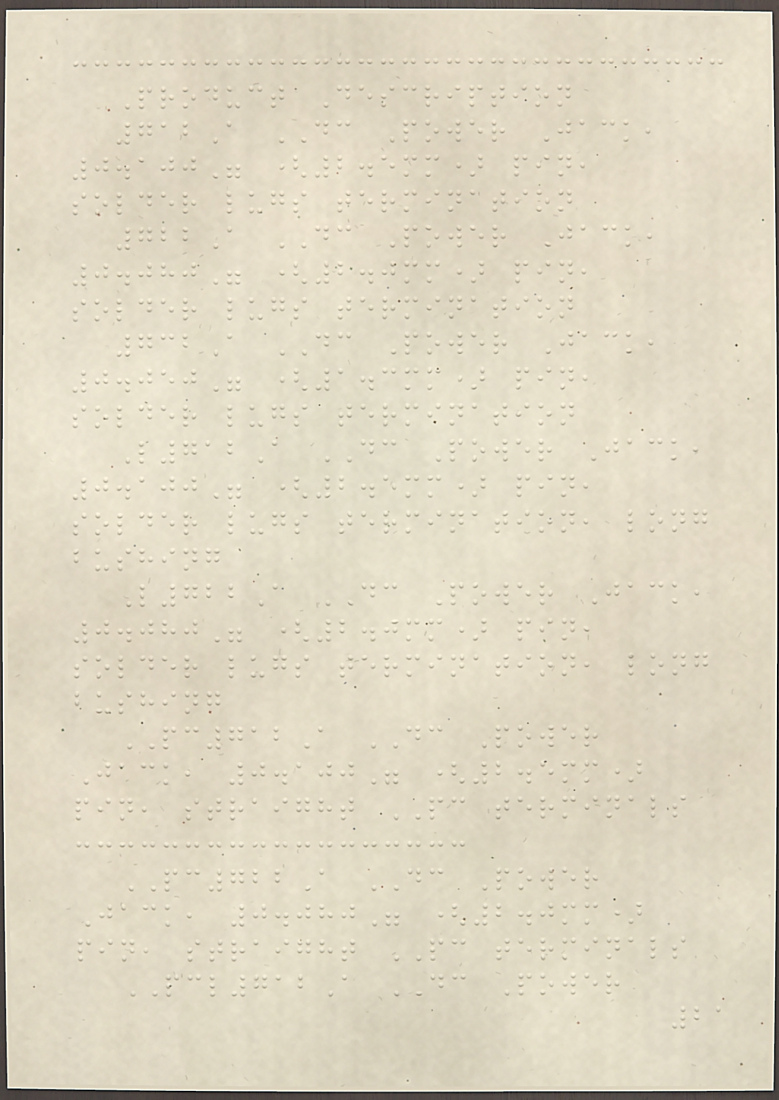Product Description
712A DC Power Jack,
0.100" (2.5mm) pin,
solder lugs termination
722A DC Power Jack,
0.080" (2.0mm) pin,
solder lugs termination
732A DC Power Jack,
0.050" (1.3mm) pin,
solder lugs termination
L712A DC Power Jack,
0.100" (2.5mm) pin,
solder lugs termination, long
bushing
L722A DC Power Jack,
0.080" (2.0mm) pin,
solder lugs termination, long
bushing
PC712A DC Power
Jack, 0.100" (2.5mm)
pin, straight PC terminals
PC722A DC Power
Jack, 0.080" (2.0mm)
pin, straight PC terminals
PCL712A DC Power
21
